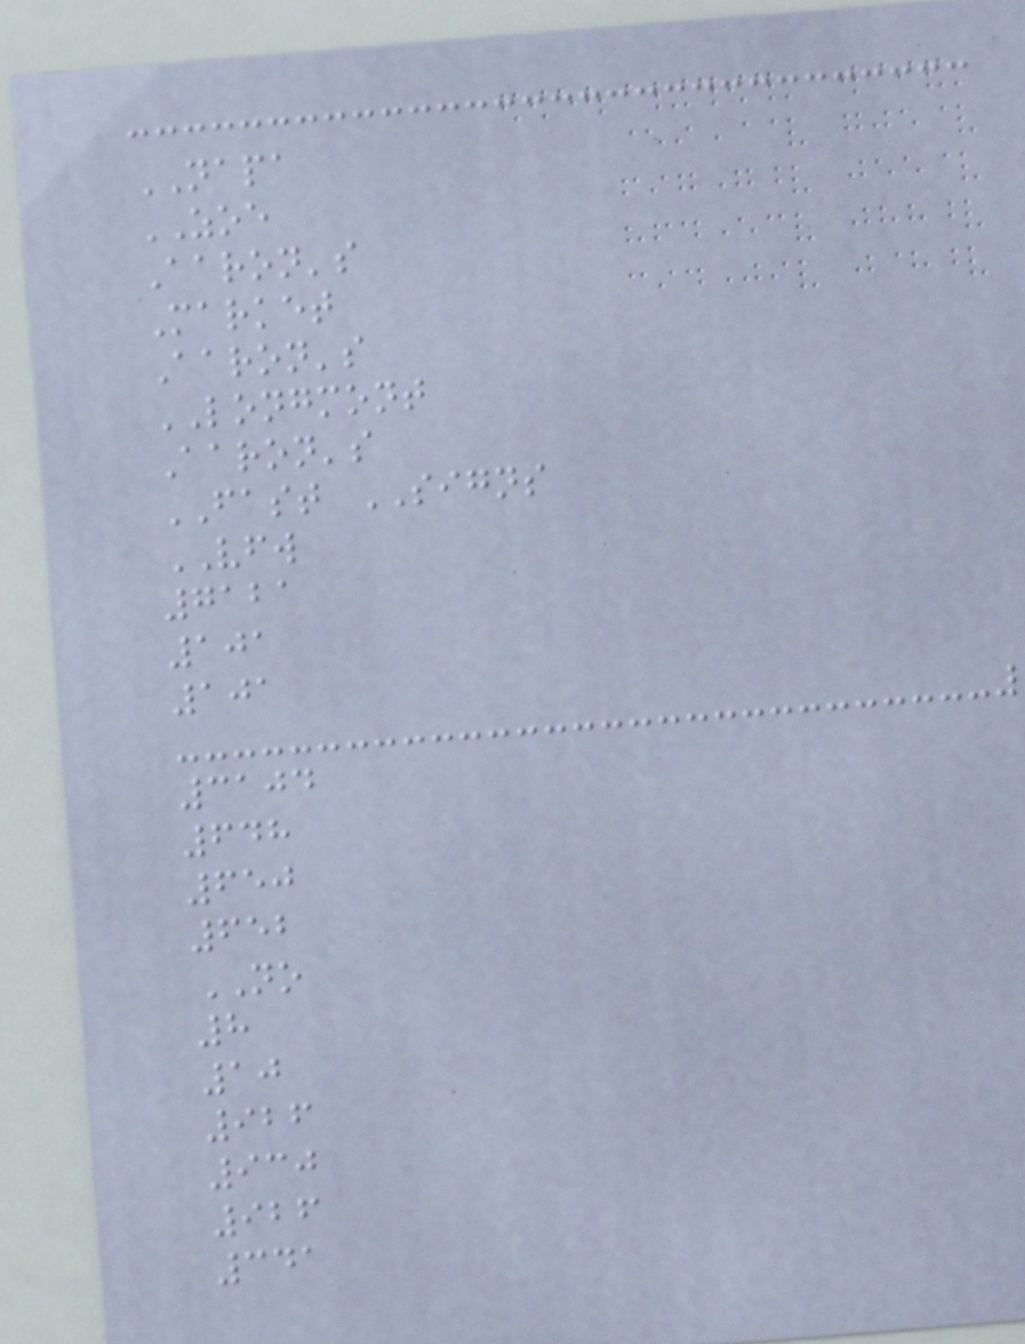NAPA
ZOE
Aaron's
Market
Aaron's
LONGMONT
Aaron's
FAST SIGNS
VFW
7121
101
101
3104
648
650
652
NO
8
10
926
930
926
341
